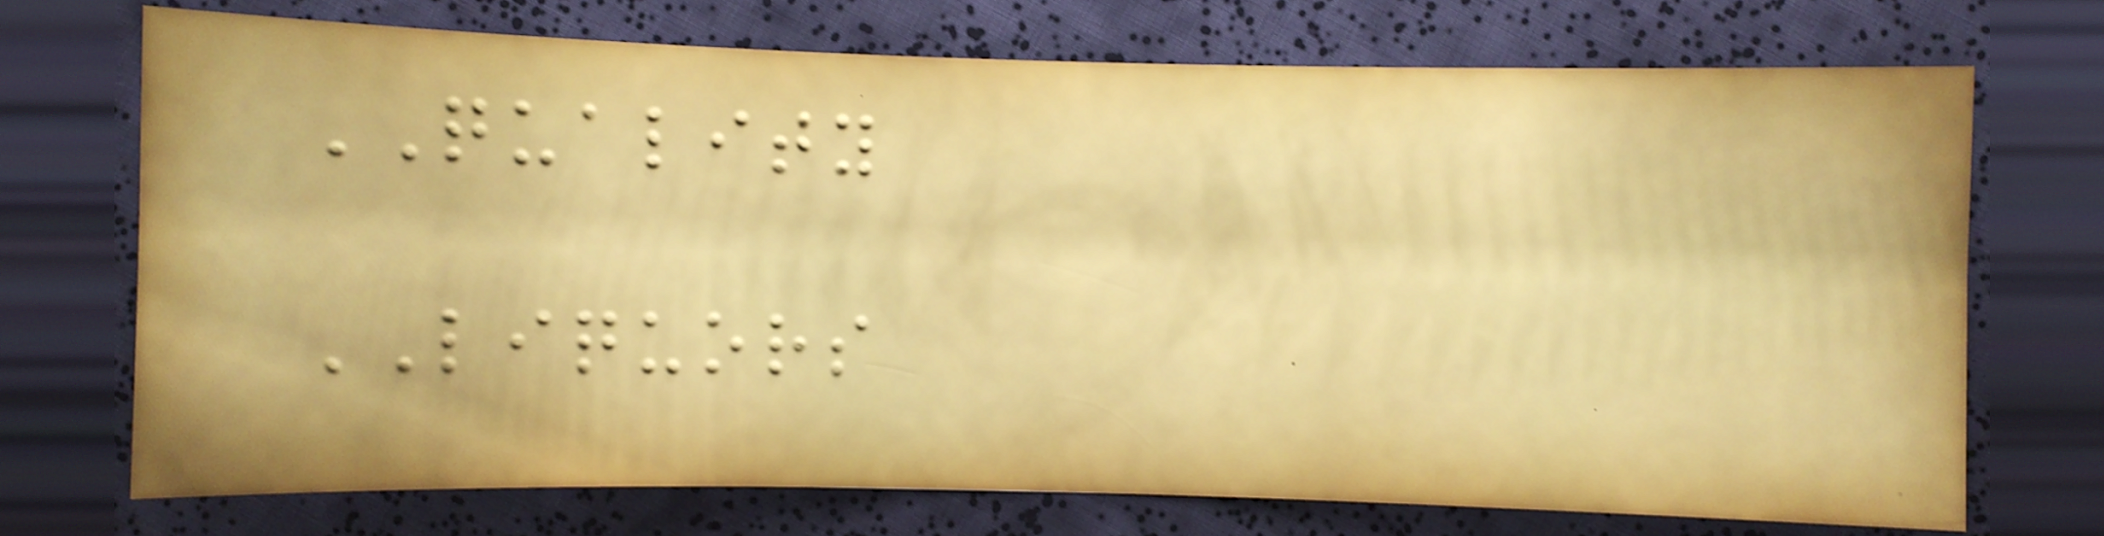QUALITY
LIQUORS
